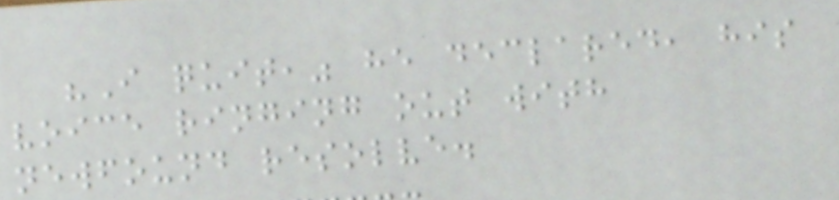"I quit," he declared, his
voice ringing out with
newfound resolve.
